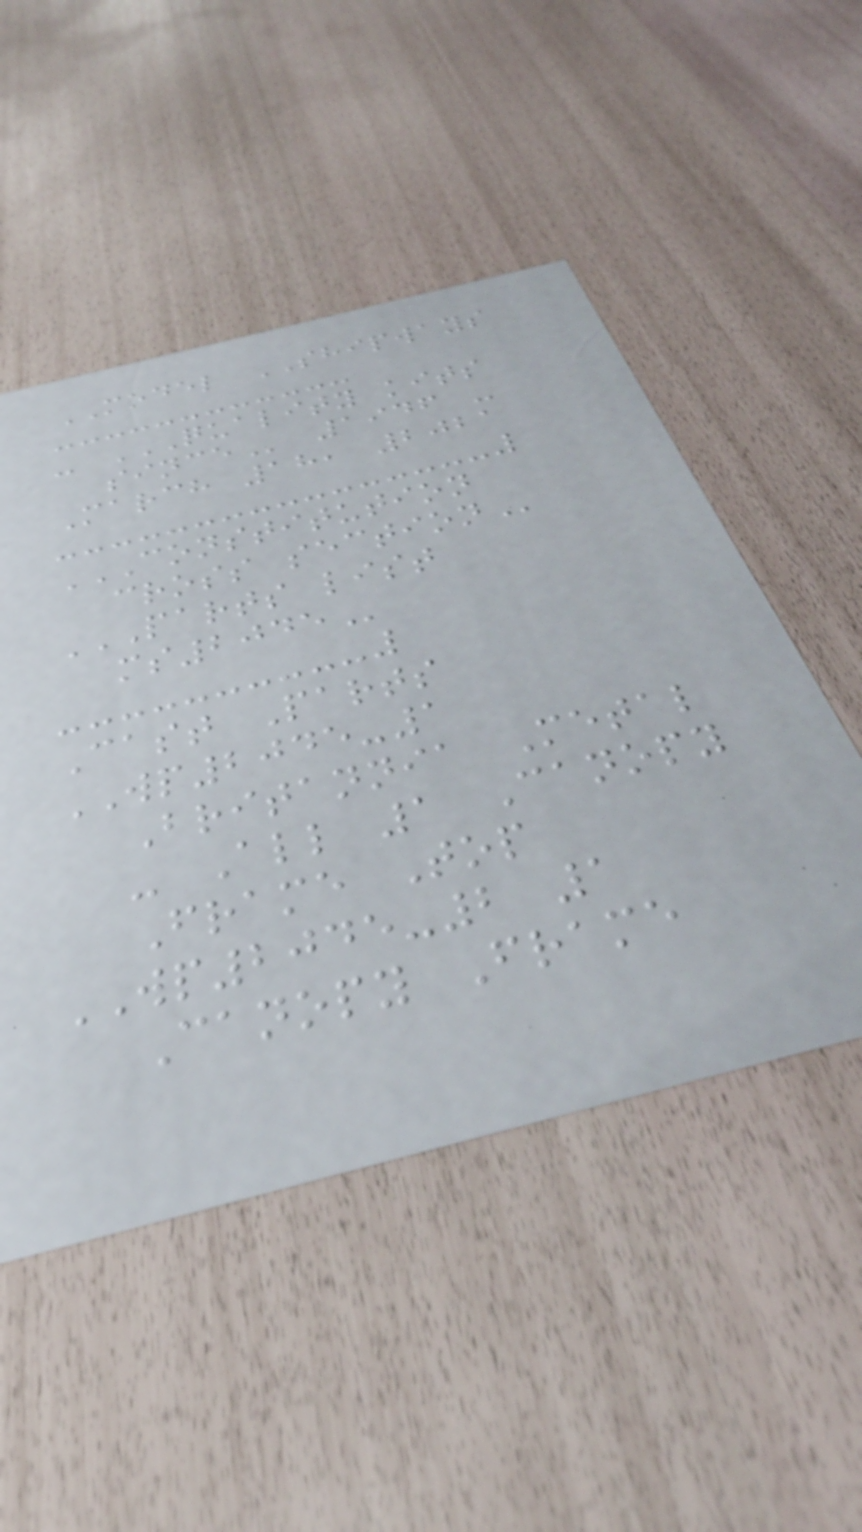MODEL SHIPWAYS
- QUALITY KITS
SINCE 1946 -
March 18, 2021
CONSTITUTION
CROSS SECTION
PARTS LIST
MS2045
Cast Parts
WP2045-1
Britannia Metal
- All 1 Canopy
Frame Top
WP2045-2 1
Canopy Frame
